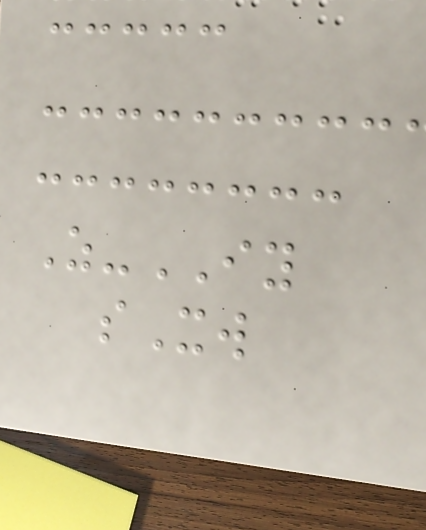Z-IY
sXw
